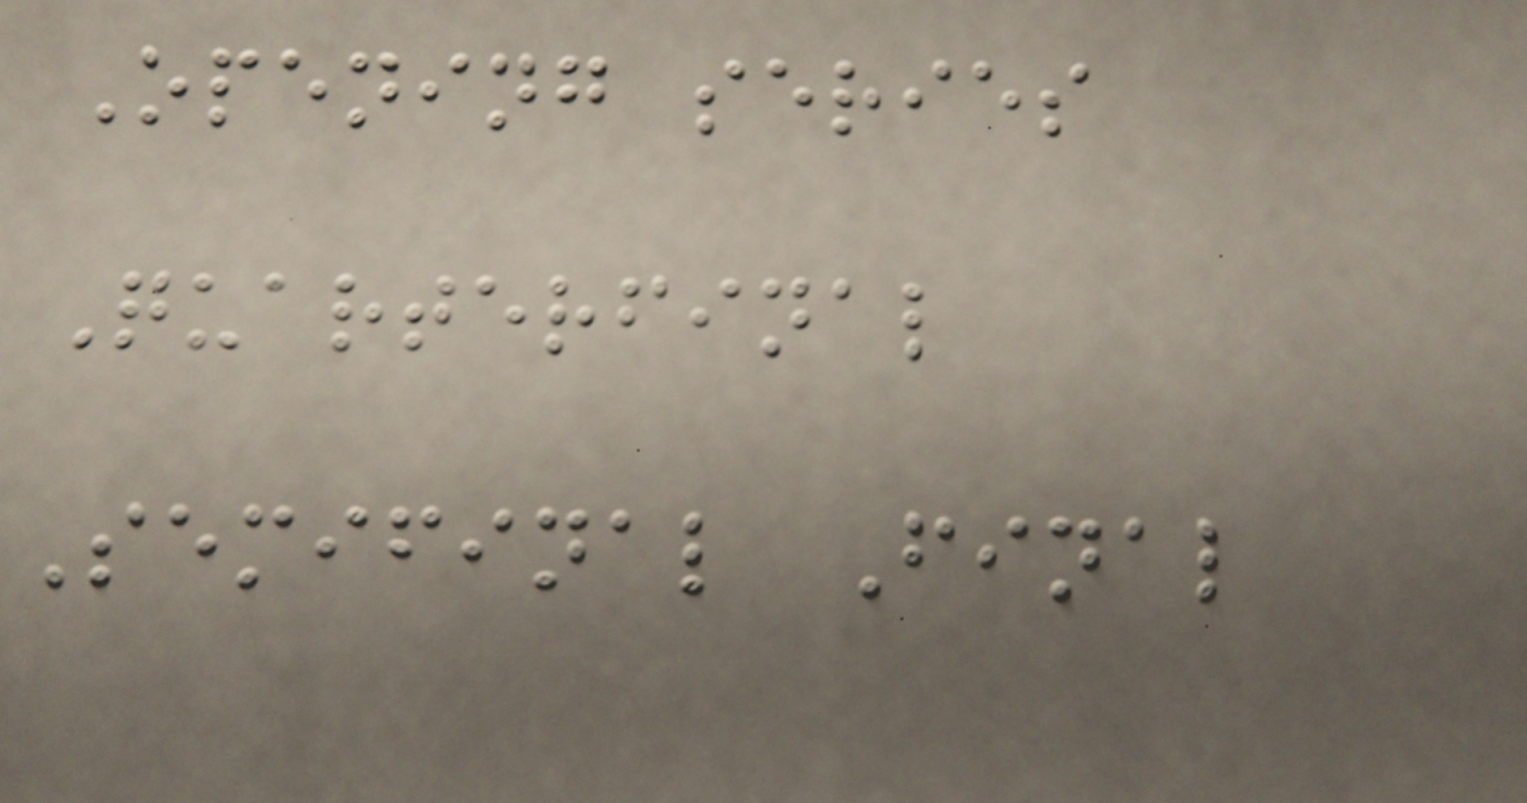Opening series
Quarterfinal
Semifinal Final
